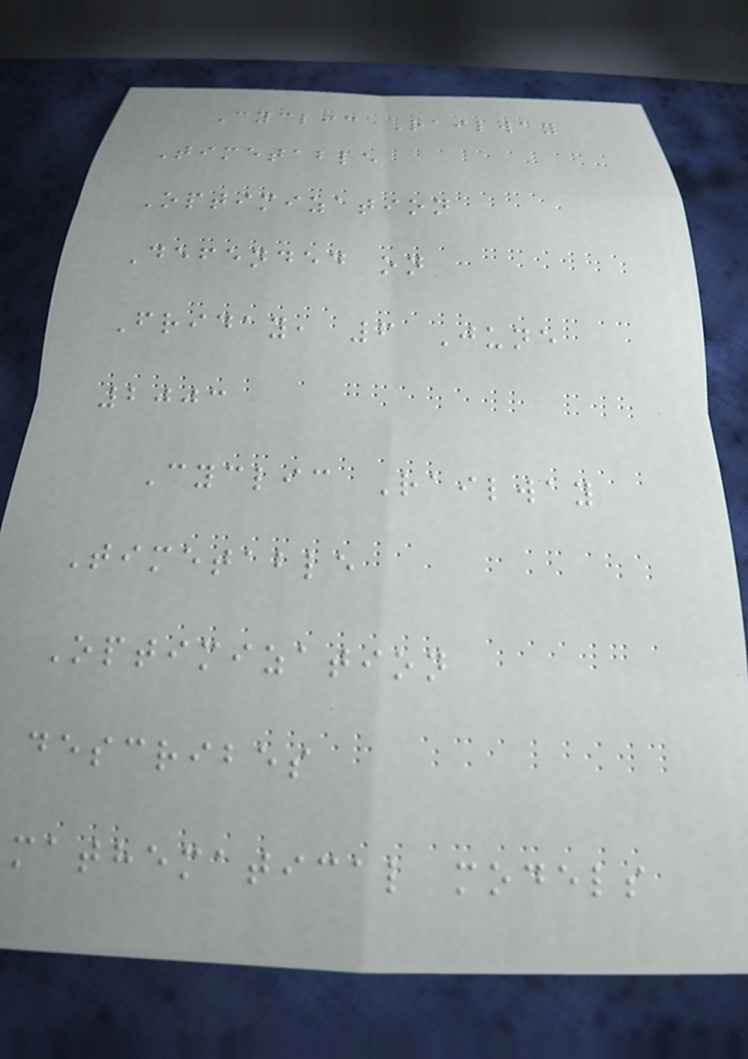Cyclic Railway
Timetable
Optimization
Defended on
Friday, 6 June
2003
Cyclic Railway
Timetable
Optimization
describes
mathematical models
